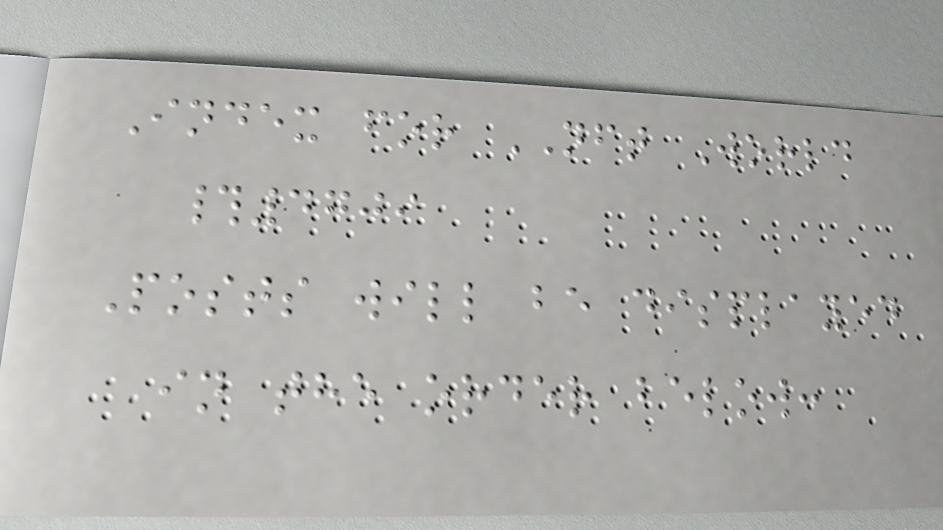Index for NFT World
#4709
Posts will be displayed
in the order below:
